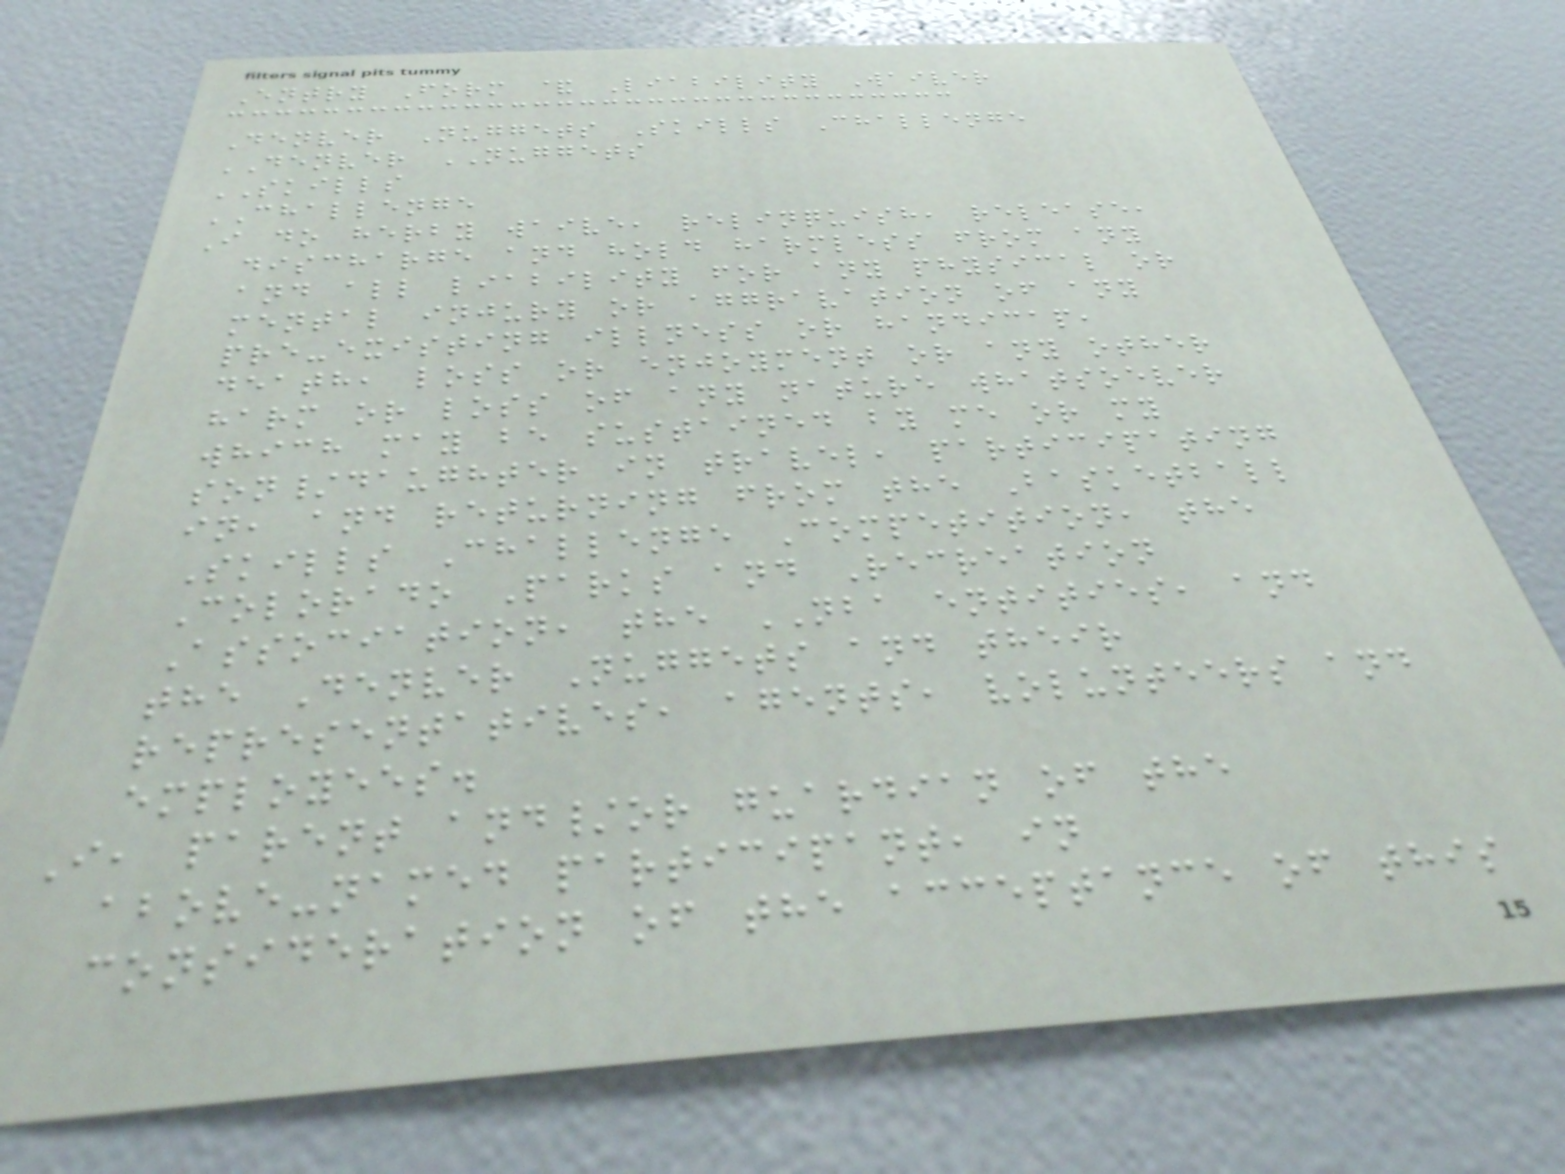Entry Form & Liability Waiver
Denver Nuggets Skills Challenge
DENVER NUGGETS
SKILLS
CHALLENGE
I do herby waive, relinquish, release,
discharge and hold harmless from any
and all liability for any physical or
mental injury or aggravation of any
pre-existing illness or handicap,
death, loss or enjoyment or any other
harm or loss of any nature whatsoever
which may be sustained by me or my
son/daughter in travel, participating
in, and returning from the Basketball
Skills Challenge Competition, the
Colorado Parks and Recreation
Association, the NBA entities, and
the Denver Nuggets and their
representatives, agents, volunteers and
employees.
I, parent and/or guardian of the
above-named participant, in
consideration of the acceptance of this
